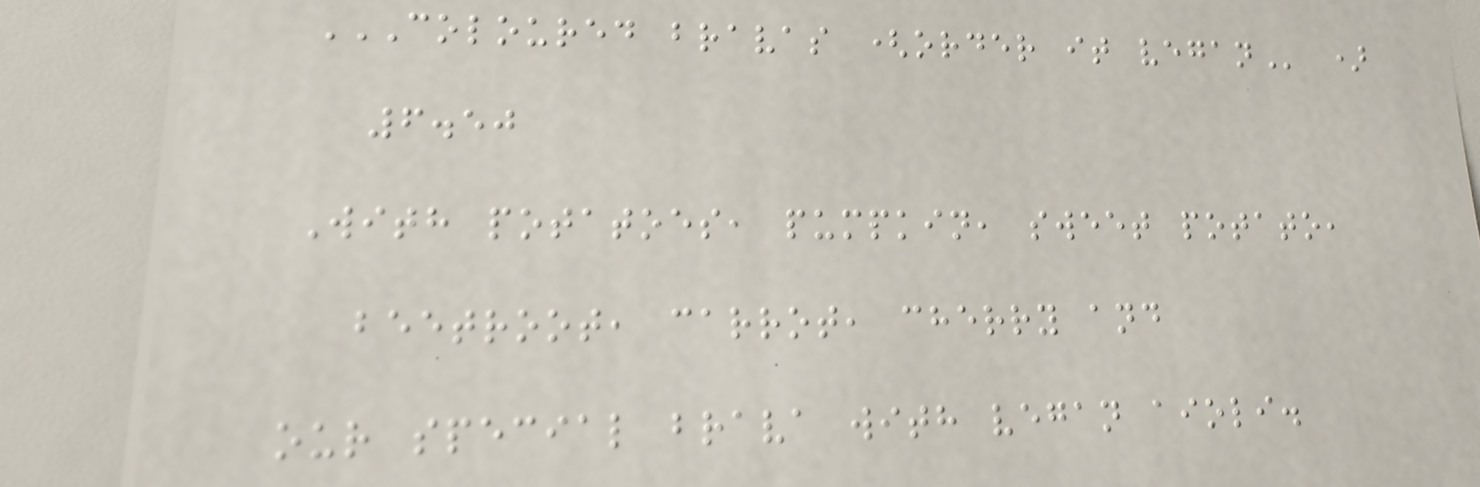COLOURED BRAVAS (ORDER IT VEGAN )
6.50
With potatoes, pumpkin, sweet potato,
beetroot, carrot, cherry and
our special brava with vegan aioli.
